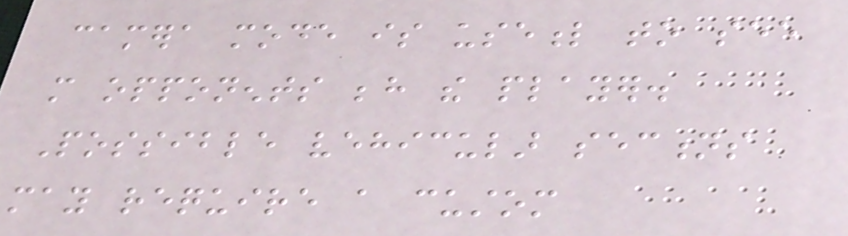camera mode is useful to see
more opponents behind the player.
Possible vehicular sections
may require a custom
